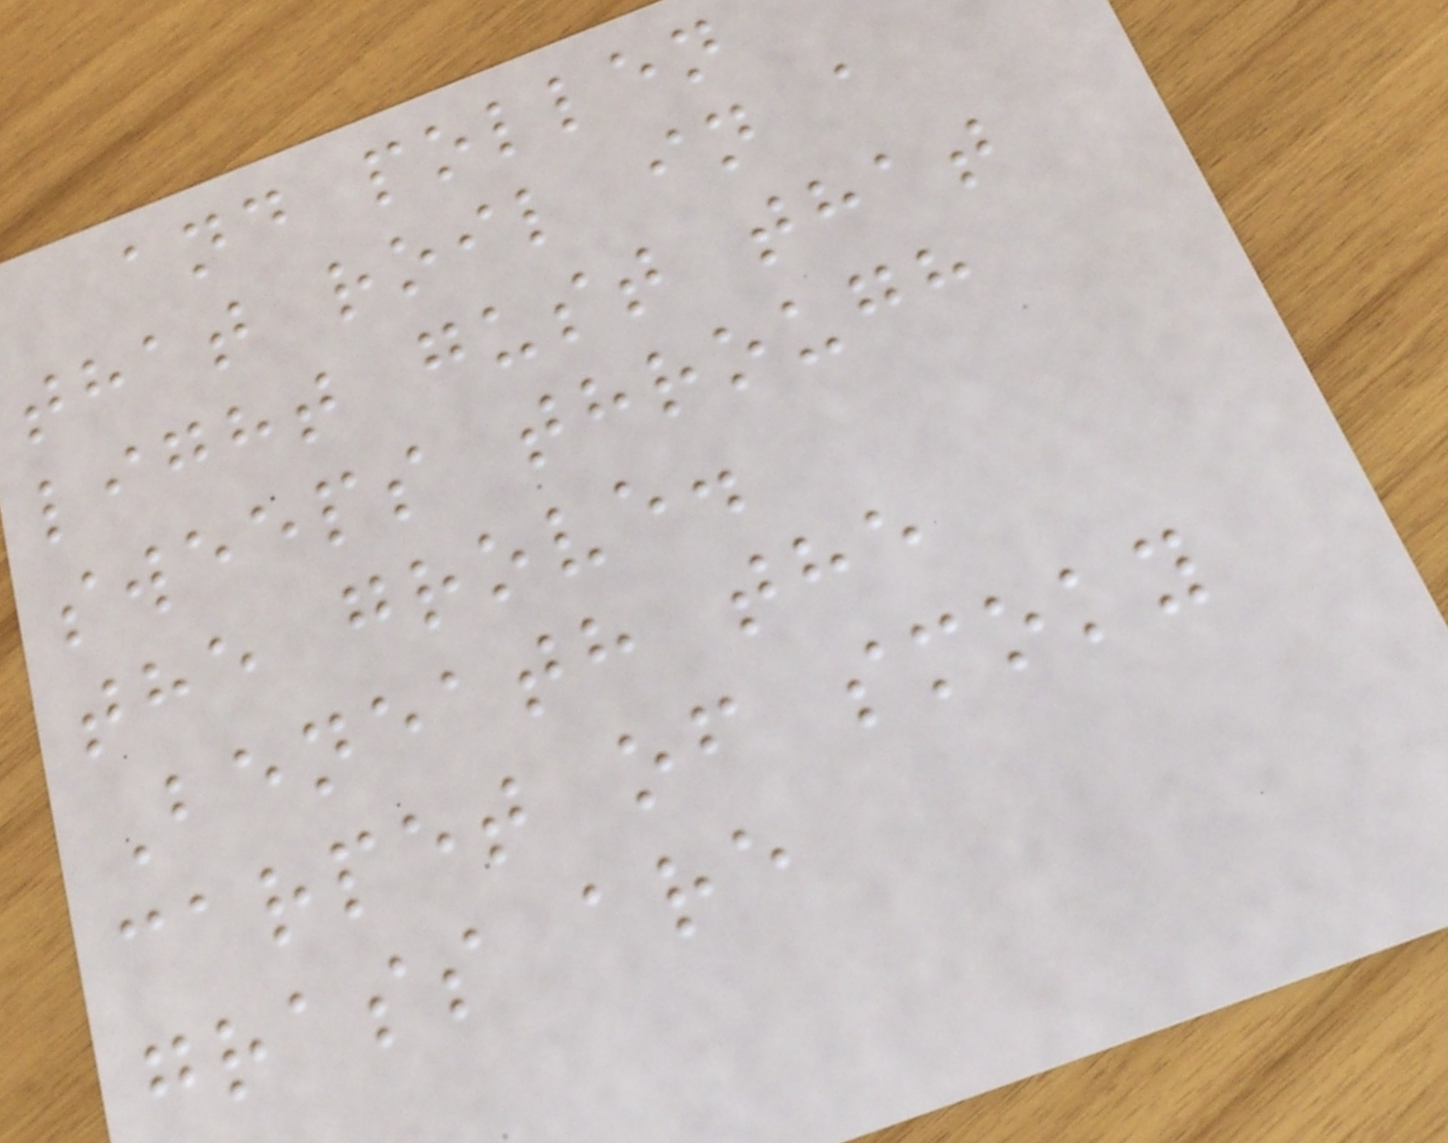and pollen
that roil in a
light gust that
sweeps through
the grove.
Beneath the
carpet of smoky
grass are
